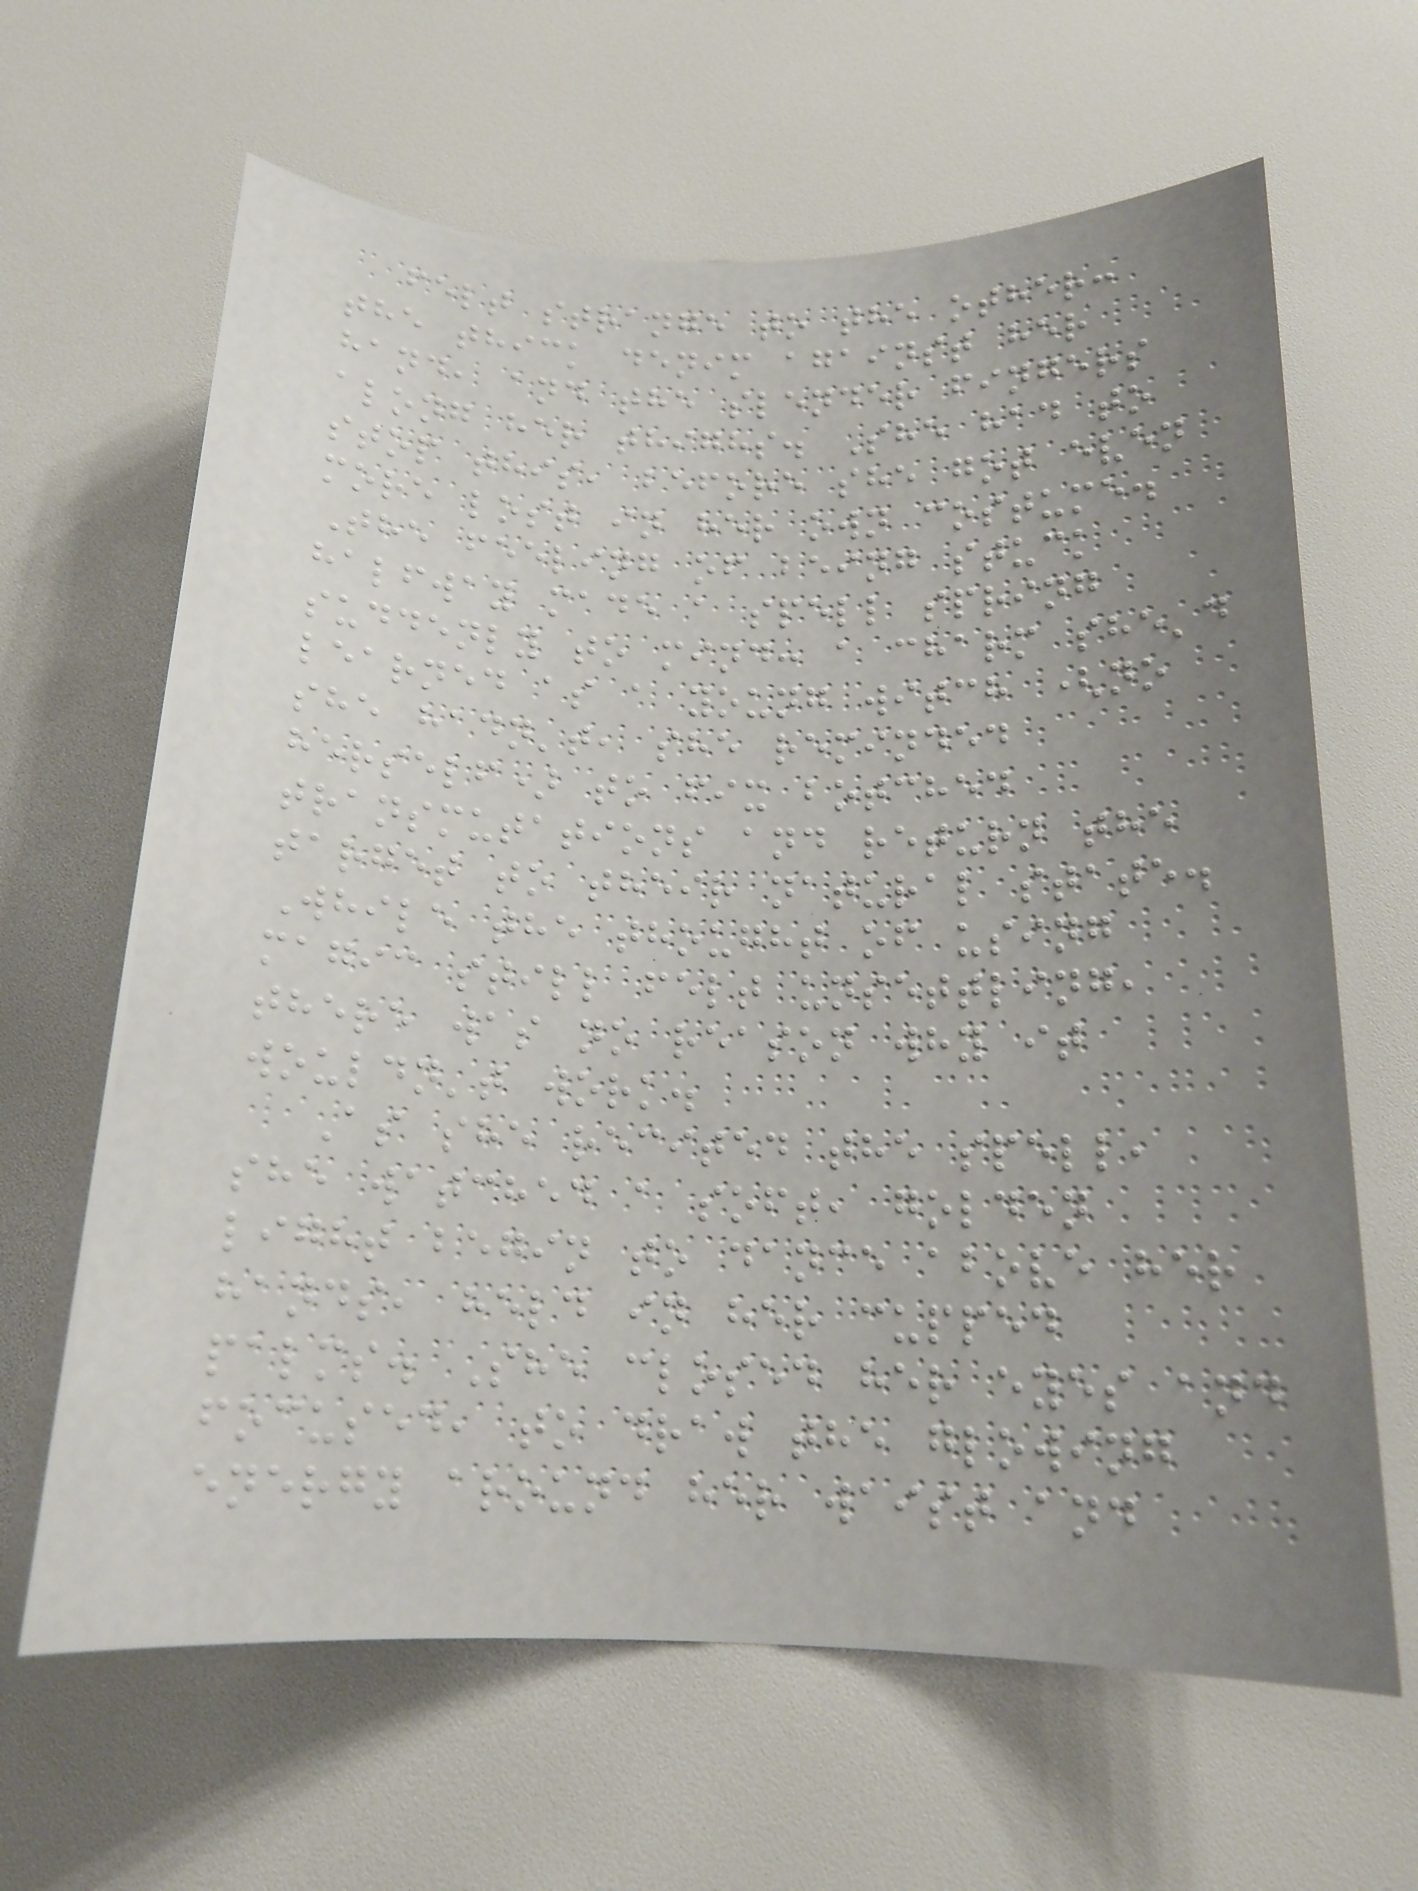felt strange to the other:
the thick denim against her
hand, and the slender fingers
along her thighs. She had to
stop this, before she got even
more lost in her own costume.
The feeling of being stuck
halfway made a spell spring
suddenly to mind: a charm she'd
learned as a young witch (no
she hadn't, she reminded
herself) to fix botched
transmutations and return the
target to their natural state.
While the thought of using
magic still felt unsettling,
there was no reason why it
wouldn't work.
As she recited the spell,
she watched a soft, golden
light begin to dance above her
hands, held in her cupped
palms. She closed her eyes and
focused, to draw the glowing
energy around her waist and
